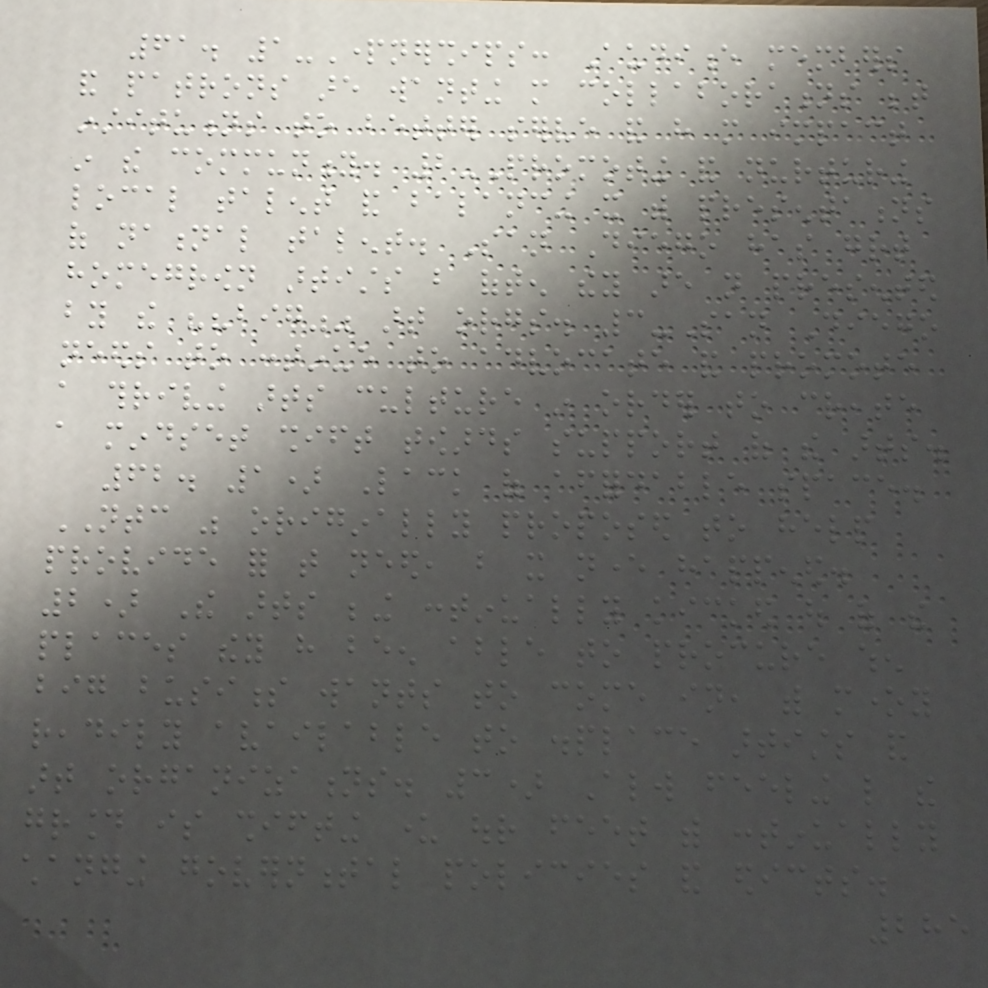61. 1-Partnerships: Audience members
and patrons are wanting more collaborations between
institutions to better serve and have more impact
in the community. 2-Promoting and nurturing
local talent and balancing it with presentations
of national talent. San Diego has great
homegrown artists but often they are not presented
by the ""big"" art orgs. 3-San Diego
needs to continue to advocate and promote
a thriving arts culture in order to create
a mindset shift towards support of the arts.
62. 1) Lack of affordable space.
NTC was originally proposed to help
provide for that need, but it never happened.
2) The arts being continually kicked out of the
places they have been able to procure when
big business wants to come in, with money
readily available to displace artists and
art organizations. 3) Always feeling like the
ground is shifting under our feet with continually
changing governmental policies and edicts.
285
